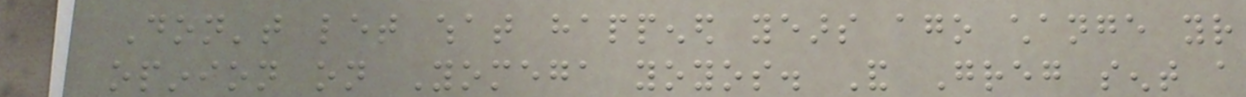Don't let what happened years ago change your
opinion on Yomega yoyos. And Greg sent a
